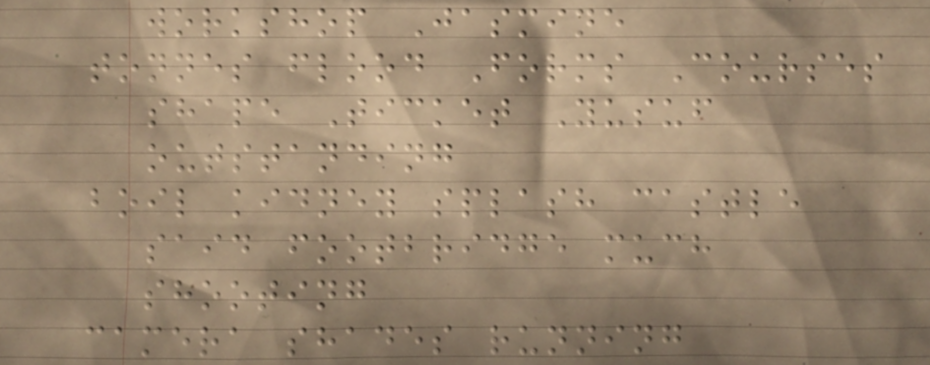workshop Jasmine
tonnes flood Forms Courses
shape Ticket Yusuf
outstanding
boil kidney splash castle
said footbridge much
shooting
camera shades running
